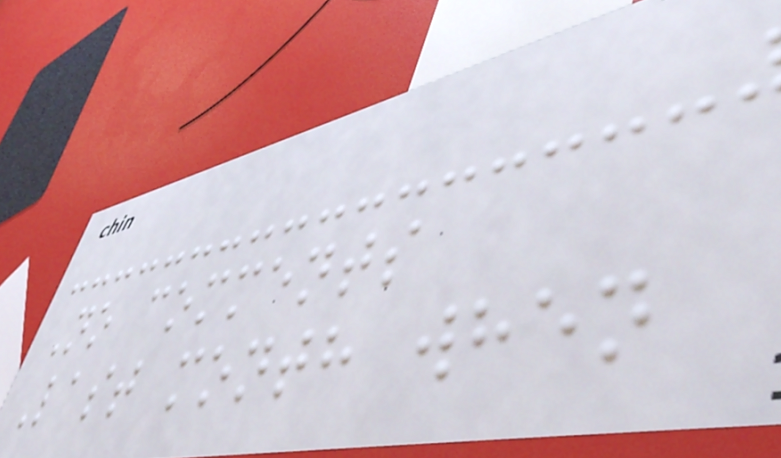No comments
Last month when
